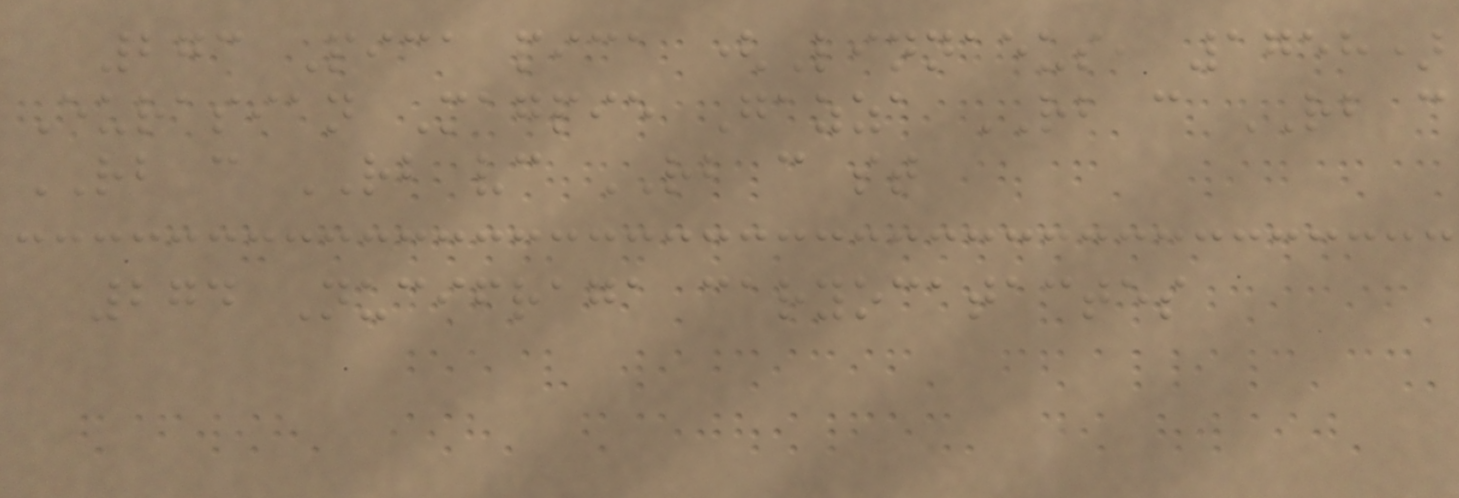273 Pica pica (Linnaeus, 1758)
Eurasian Magpie Gazza RB c RB c
RB c RB vc RB c st
274 Nucifraga caryocatactes
